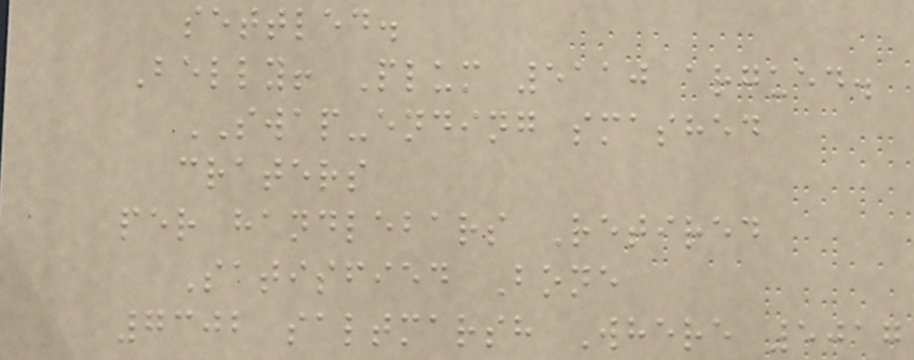settled.
Belly! Plum 5110 argued.
SWAP-ending smashed
craters
per handlebars Retired
Satisfied Bone
7302 saltmarsh Where 5017
